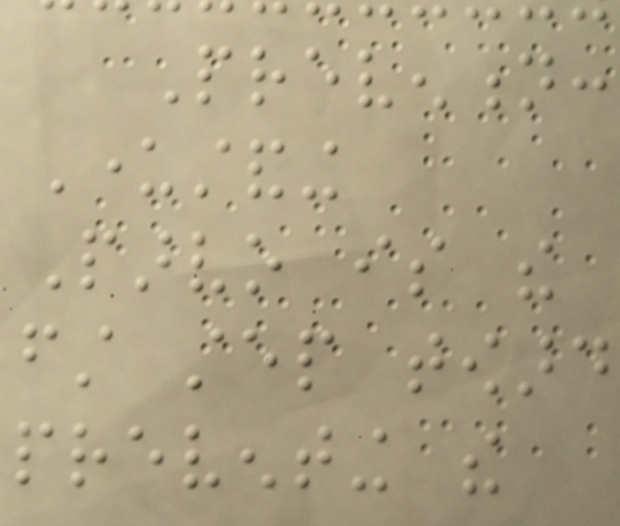Prevention:
Understanding
Parvo is the
first step toward
preventing the
